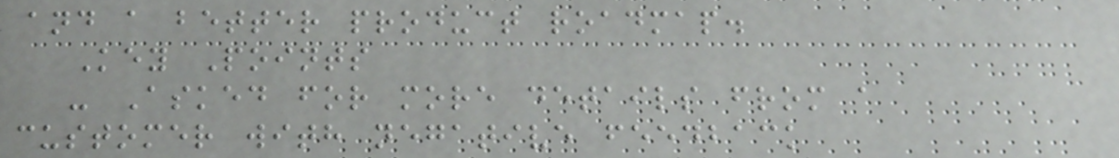and a better product roadmap.
Key Points
- Asked for more details from a
customer with negative feedback
